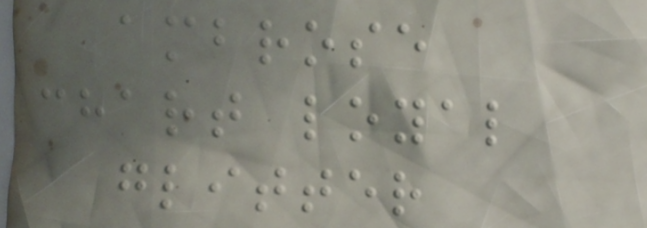ambrose
chart loyal
glitter
